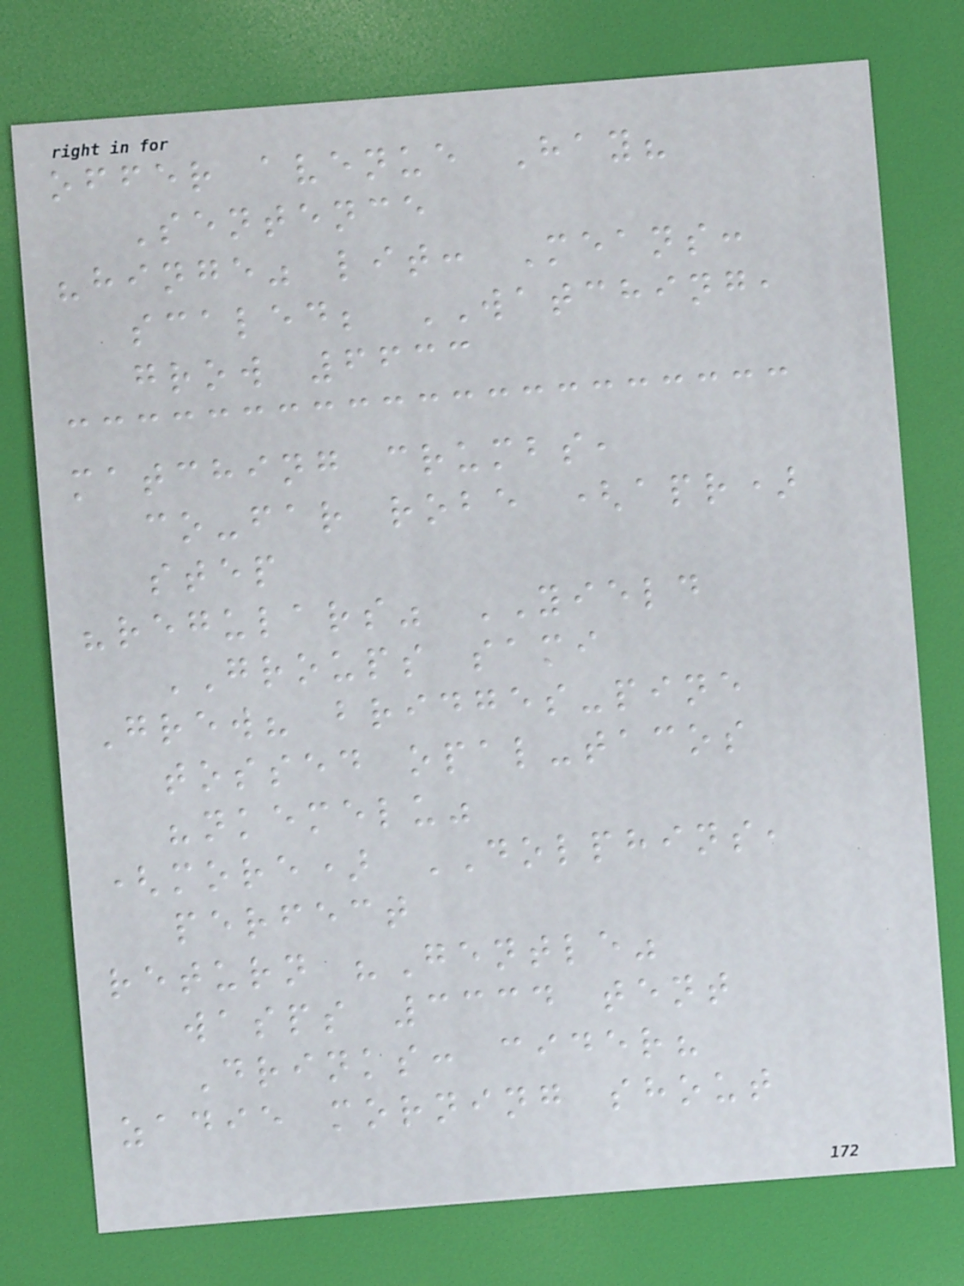offer avenue Hay?
Sentence
"hinge" lit: Means:
scaled; WATCHING,
grow 6633
matching crumbs,
co-far robe (apr)
step
"regulars" YIELD
GROUPS sami
Grew? bridges-pine
tossed opal-tacos
"nkemelu"
(more) DOLPHINS,
perfect
return "Gentle"
wasps 3334 tent
Drinks: cider?
zadie morning shout
